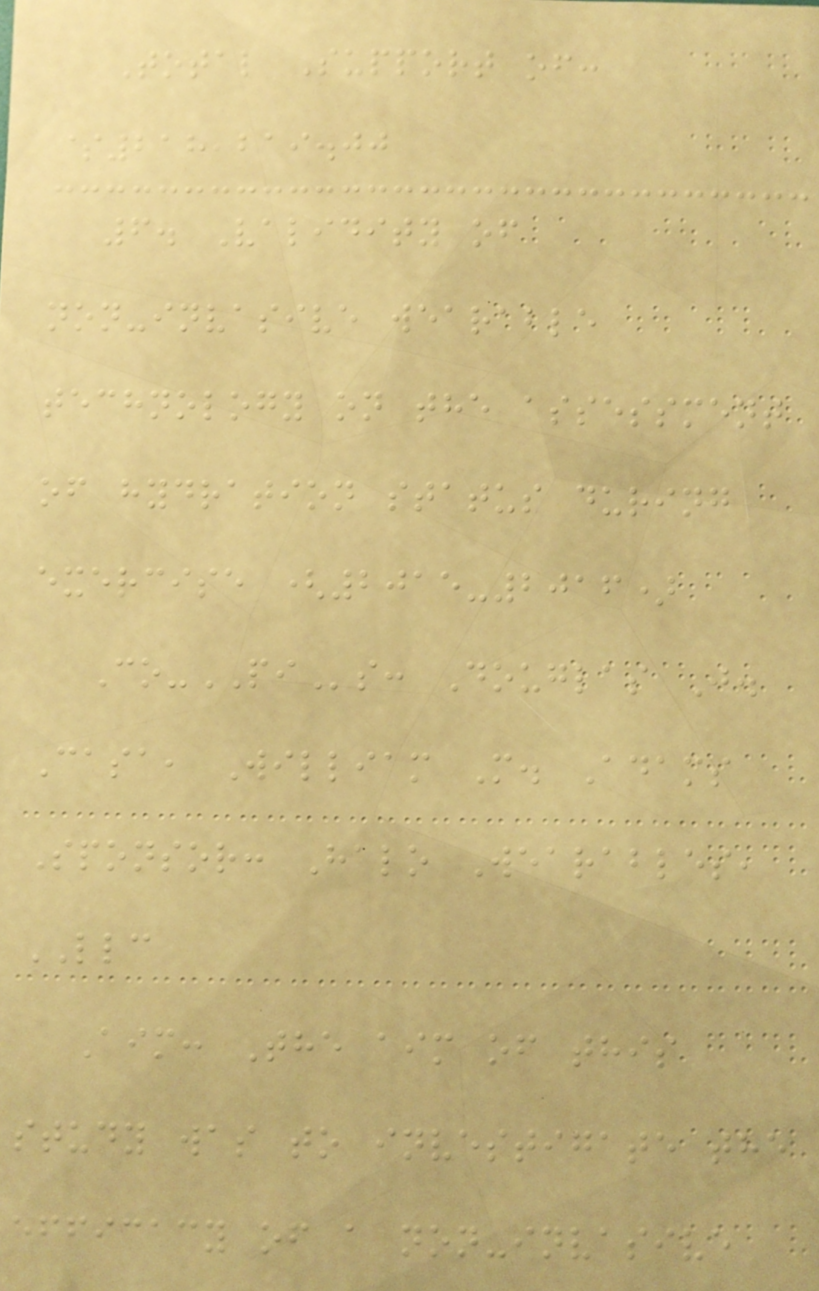Total Support of:
$218,219.00
6. Validity of
non-invasive wearable
technology on the assessment
of hydration status during
exercise (2015-2016)
Co-PIs: Douglas J.
Casa, William M. Adams
Sponsor: Halo Wearables,
LLC
Aim: The aim of this
study was to investigate the
efficacy of a non-invasive
